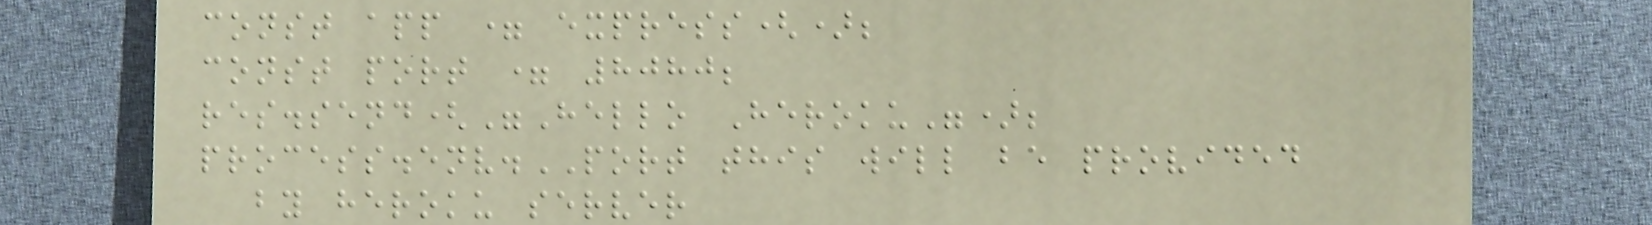const app = express();
const port = 8080;
res.send("Hello Heroku");
process.env.PORT this will be provided
by heroku server
